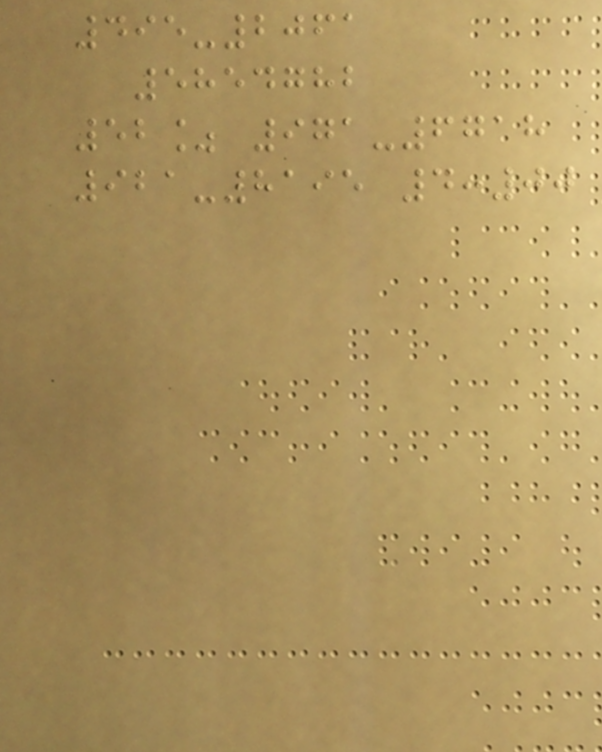495-2061
5854782
52% 971-6718
921-8195 4:00
